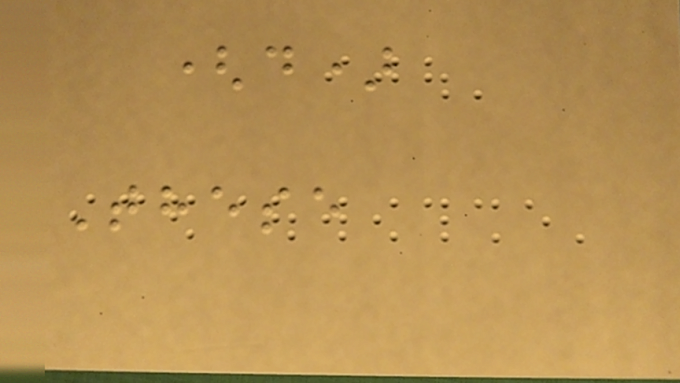(d)
These
